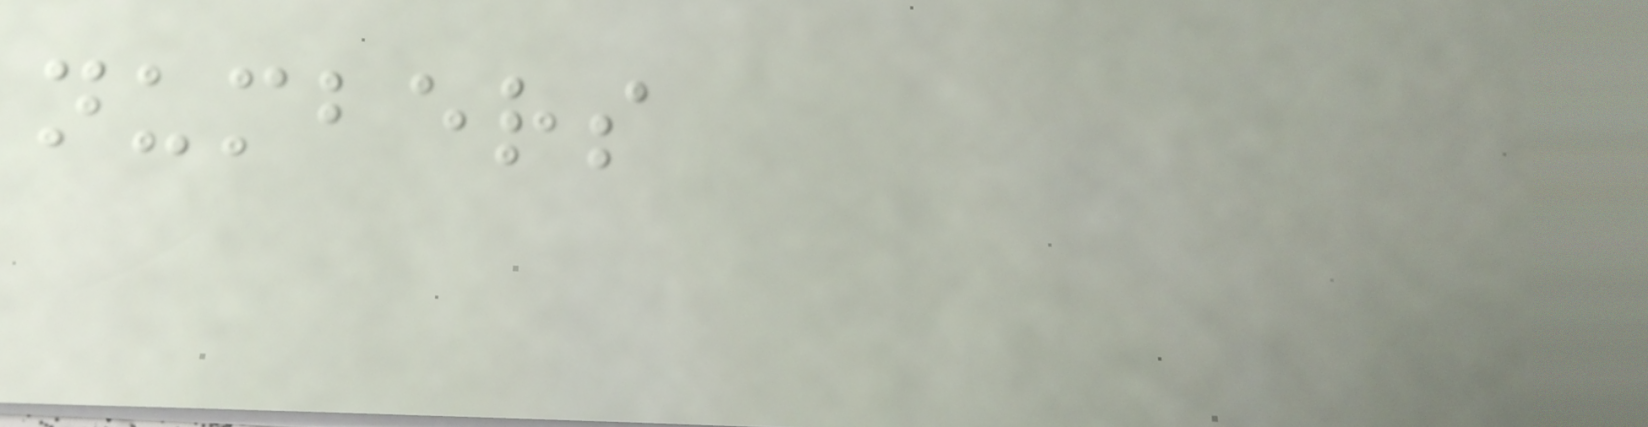numbers
